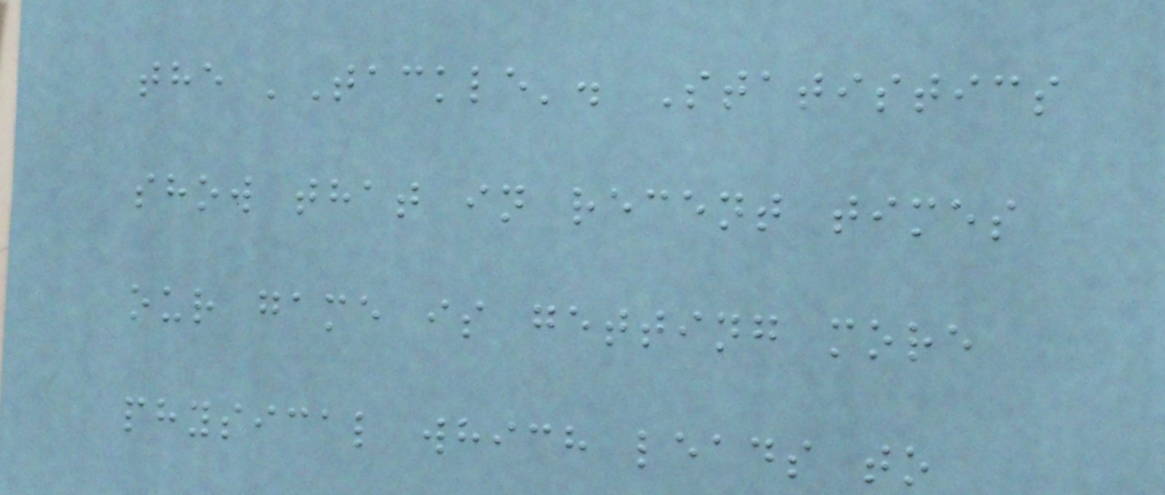the 'Tackle'. Statistics
show that in recent times
our game is getting more
physical which leads to
